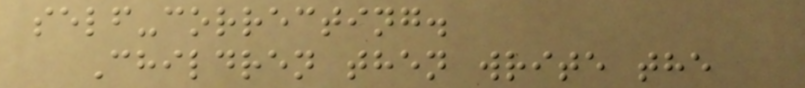self-correcting.
Children then write the
